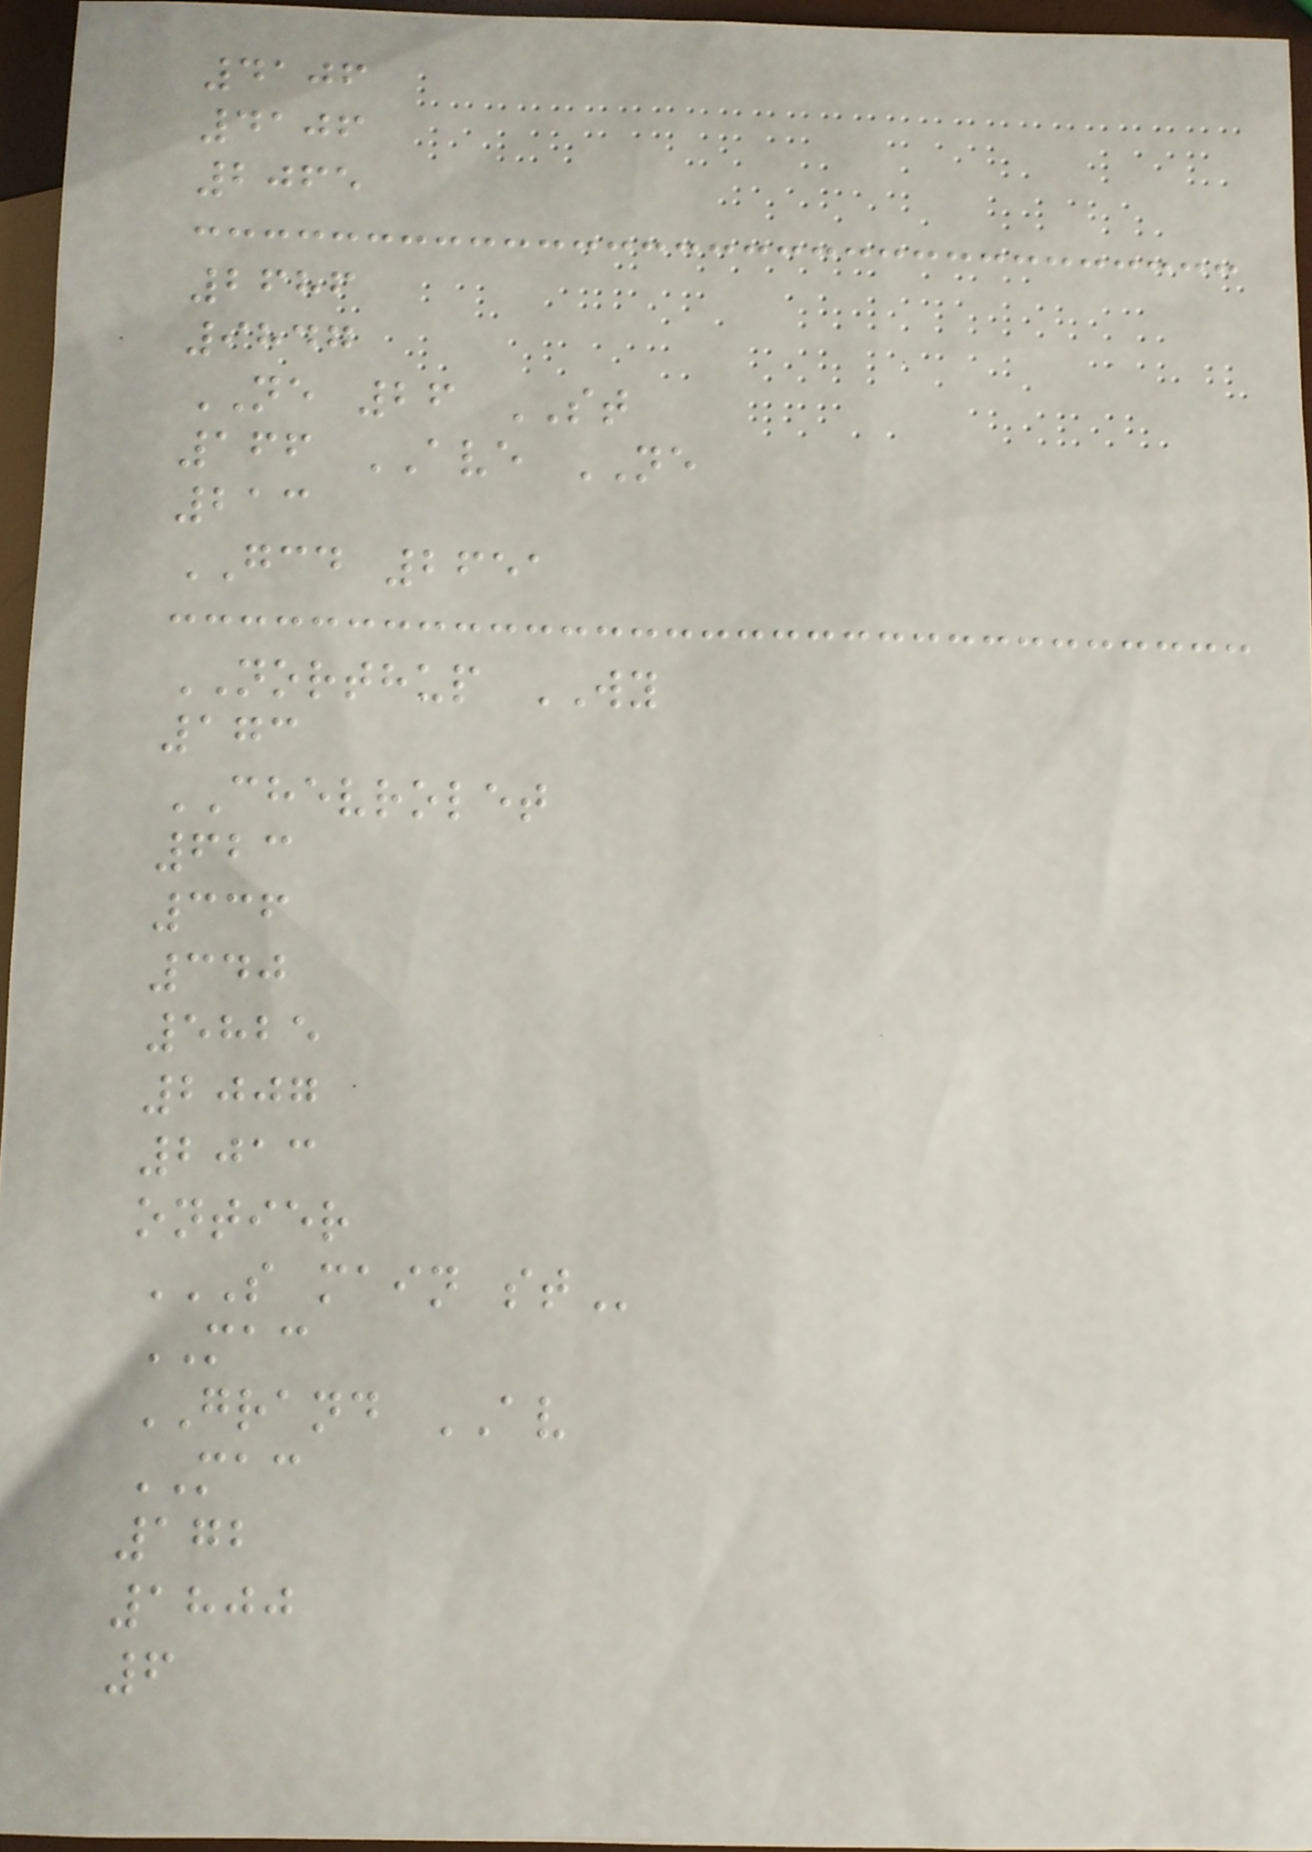4106
4106
2065
2686
9847
NE 26 ST
166 AVE NE
213
GCD 2651
NORTHUP WY
173
CHEVROLET
623
336
340
5825
2007
2013
ontier
S MAIN ST
MAC
GRAND AV
MAC
172
1800
6
